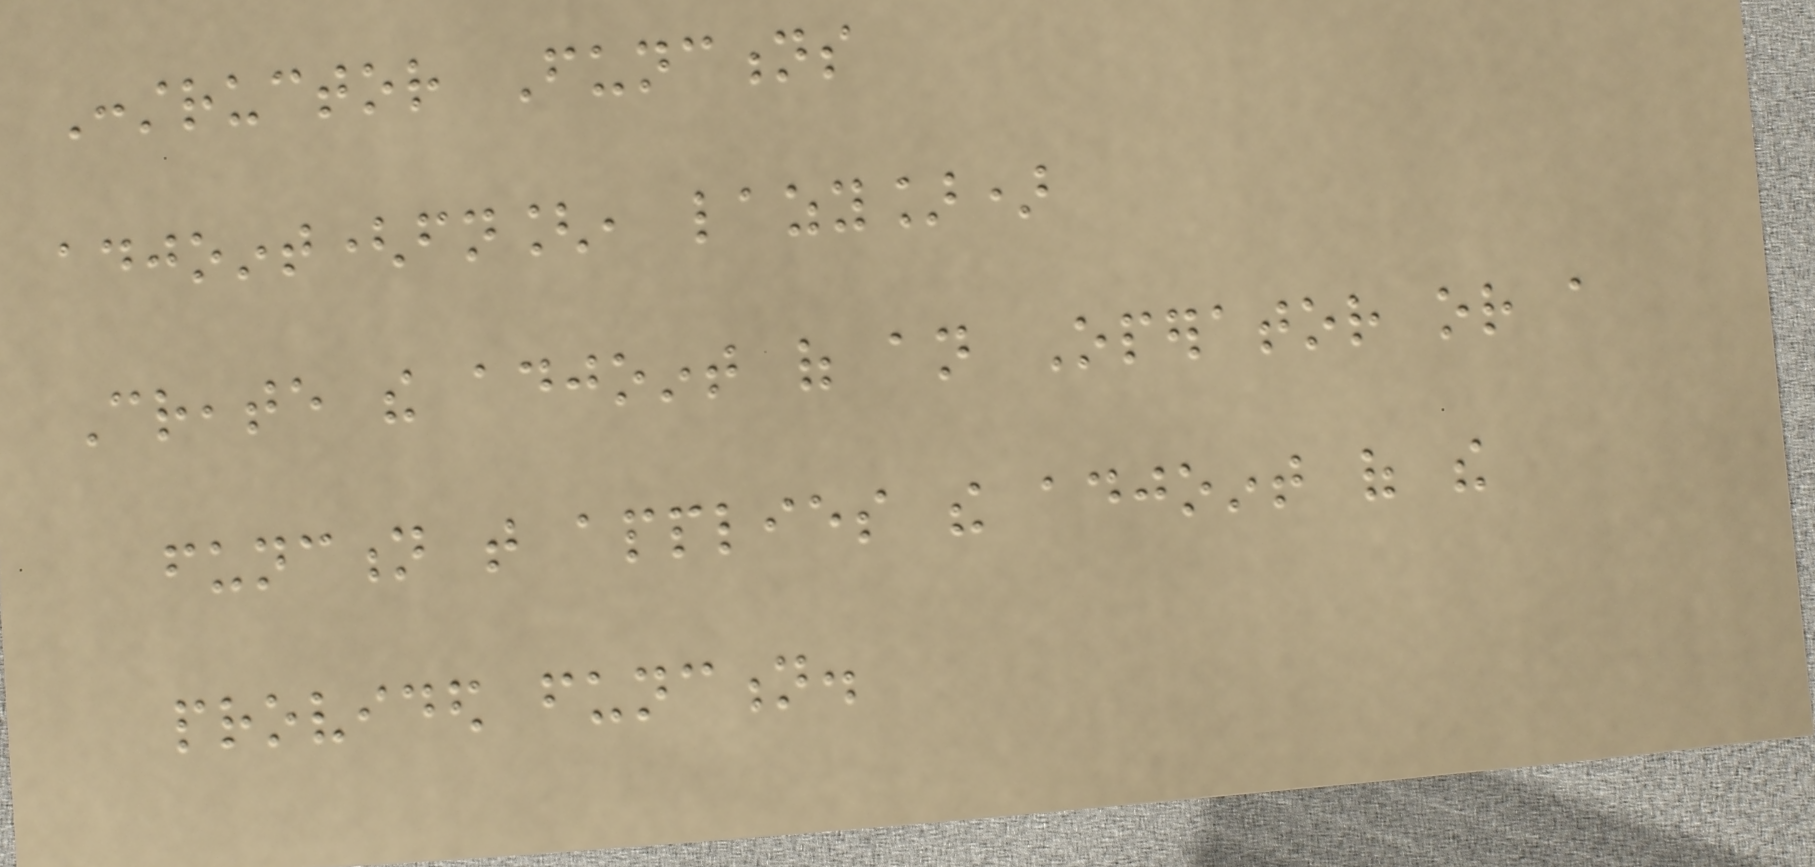Constructor Functions
adjoint(fn[, lazy])
Create the adjoint of an Operator or a
function that applies the adjoint of the
provided function.
